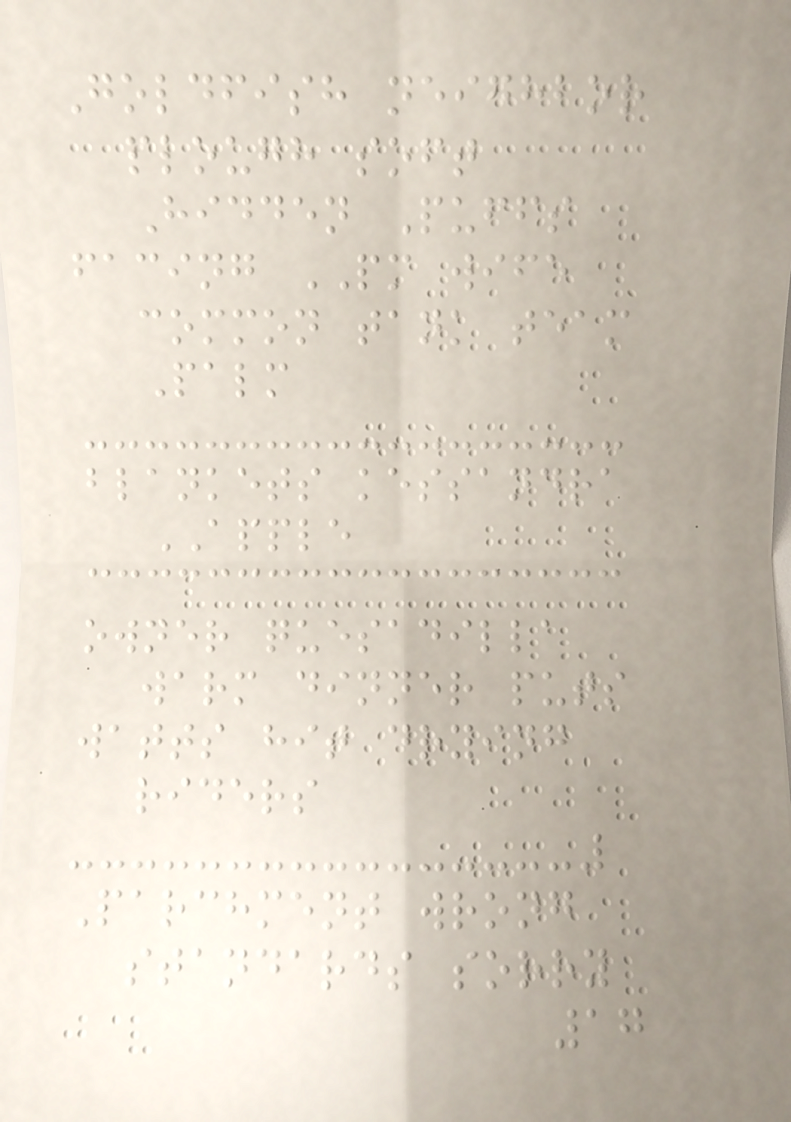Goldfish neighbor
plough soft
Hidden Puffs
facing PM wife
common tank team
Palm
blankets kessandra
APPLE
owner quesadilla
warm dinner puts
watts hit drying
riders
Parchment wrong
standards sorry
17
